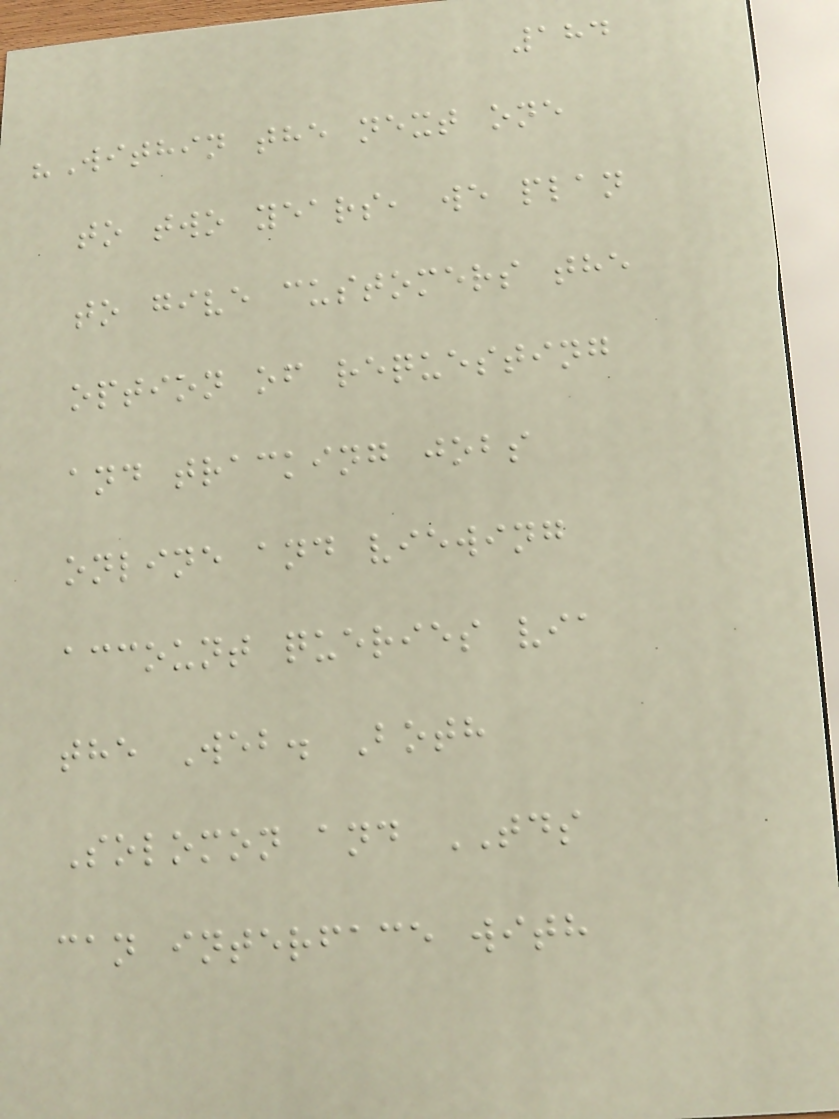184
"Within the next one
to two years, we plan
to give customers the
option of requesting
and tracking jobs
online and viewing
account queries via
the Web. Both
Solomon and TDS
can interface with
